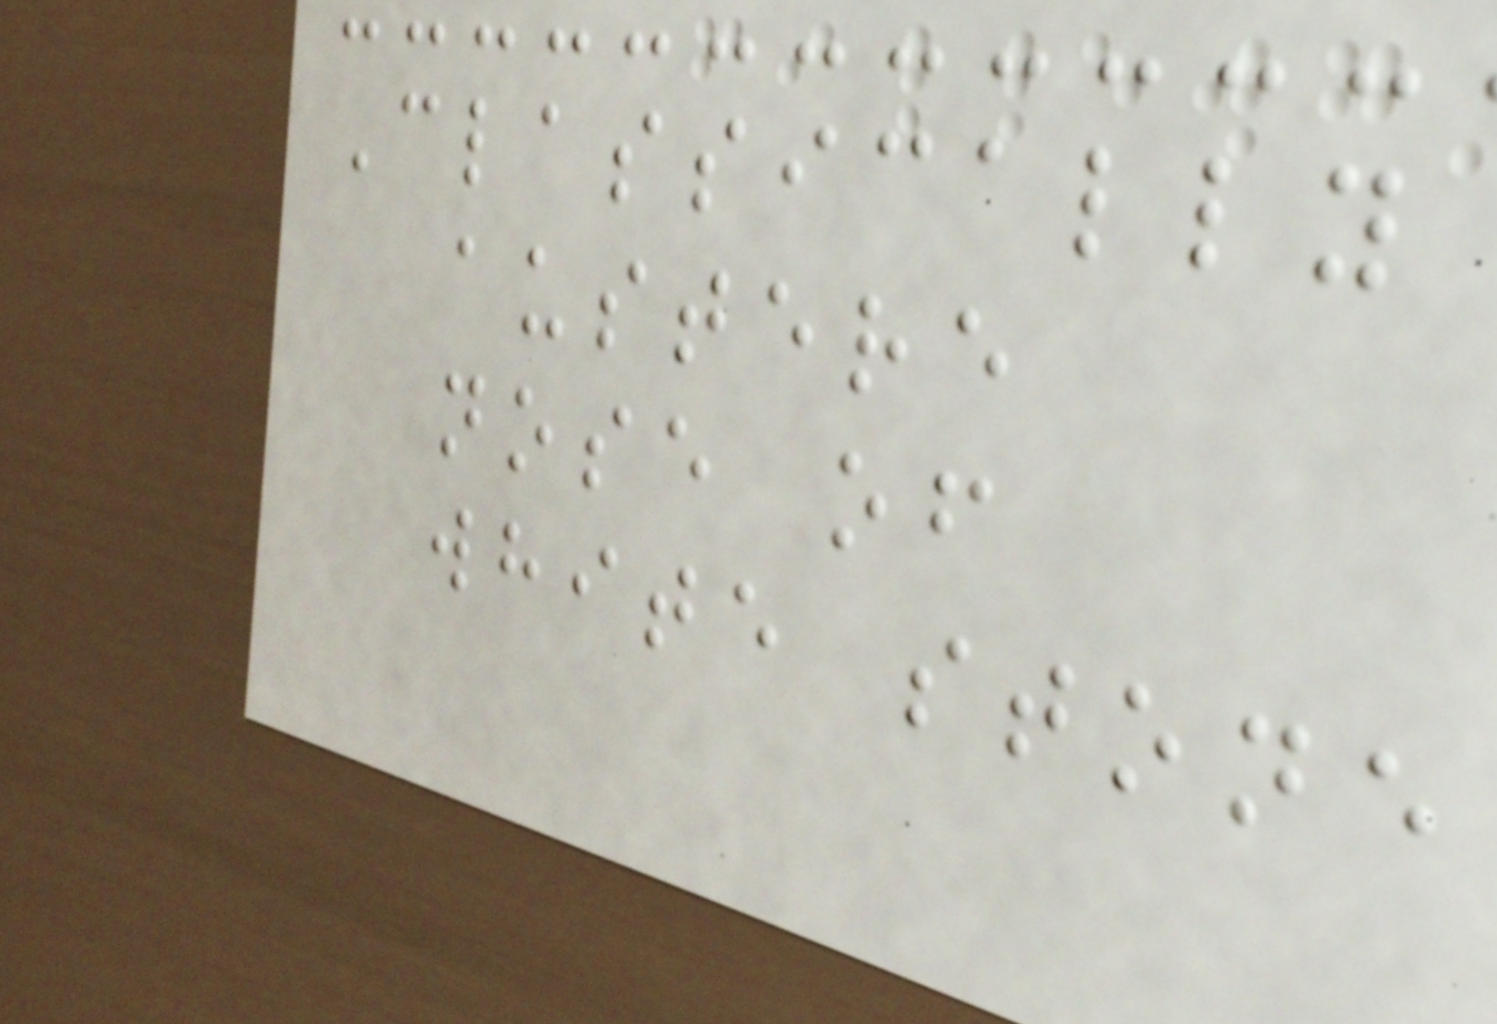Classically
austere
nose of
white stone
